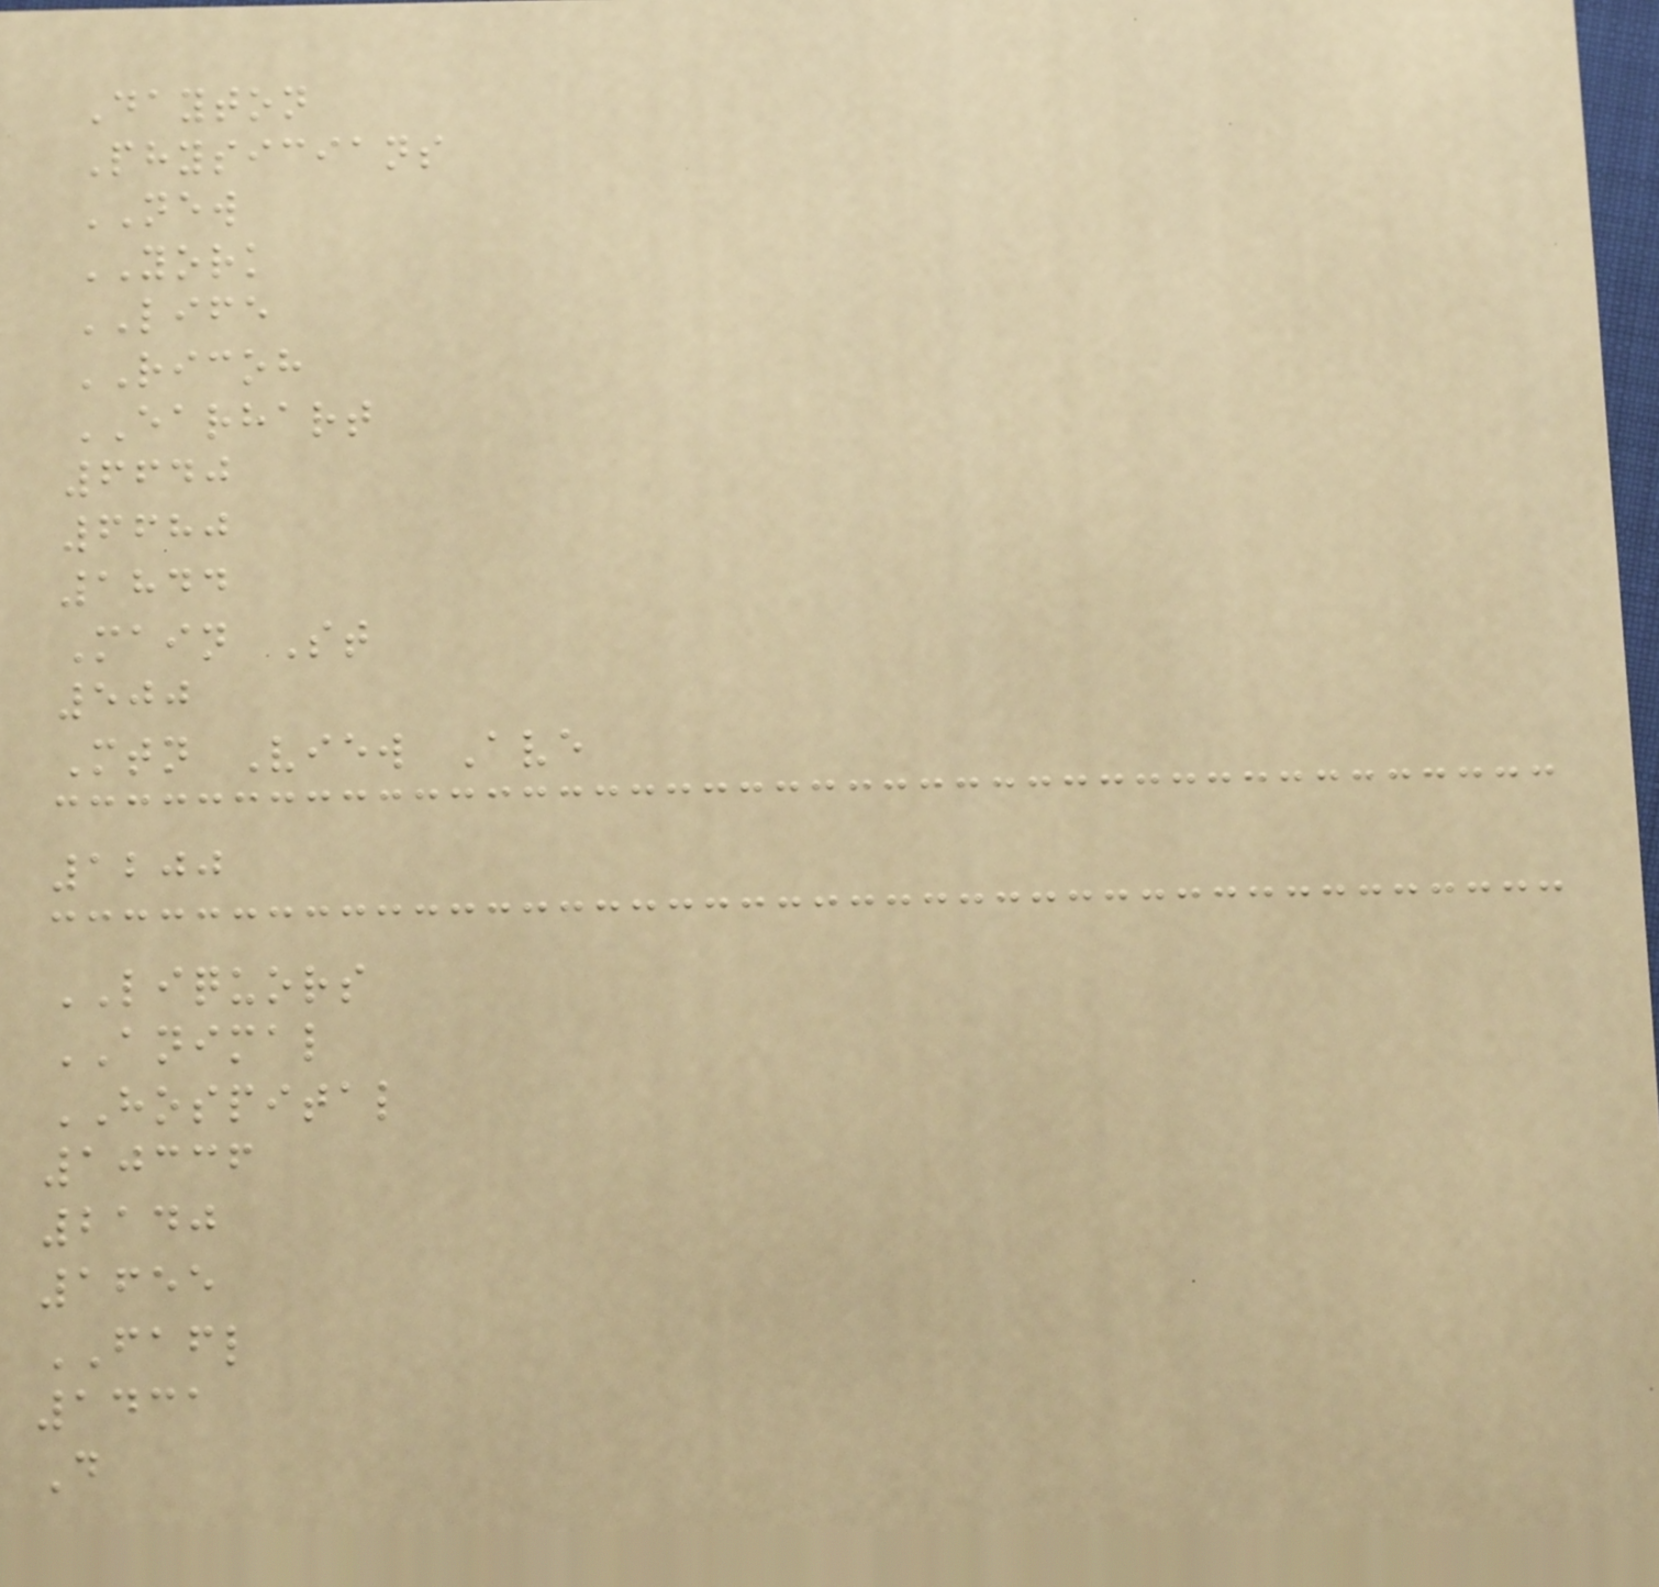Dayton
Physicians
NEW
YORK
LIFE
RICOH
EARHART
6640
6680
1844
Main St
500
Mtn View Ave
1200
LIQUORS
ANIMAL
HOSPITAL
10336
2140
1655
FAFL
1431
D
